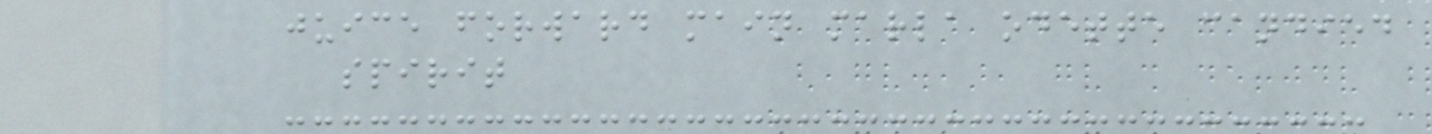juice forward main marla odette candied
spirit
